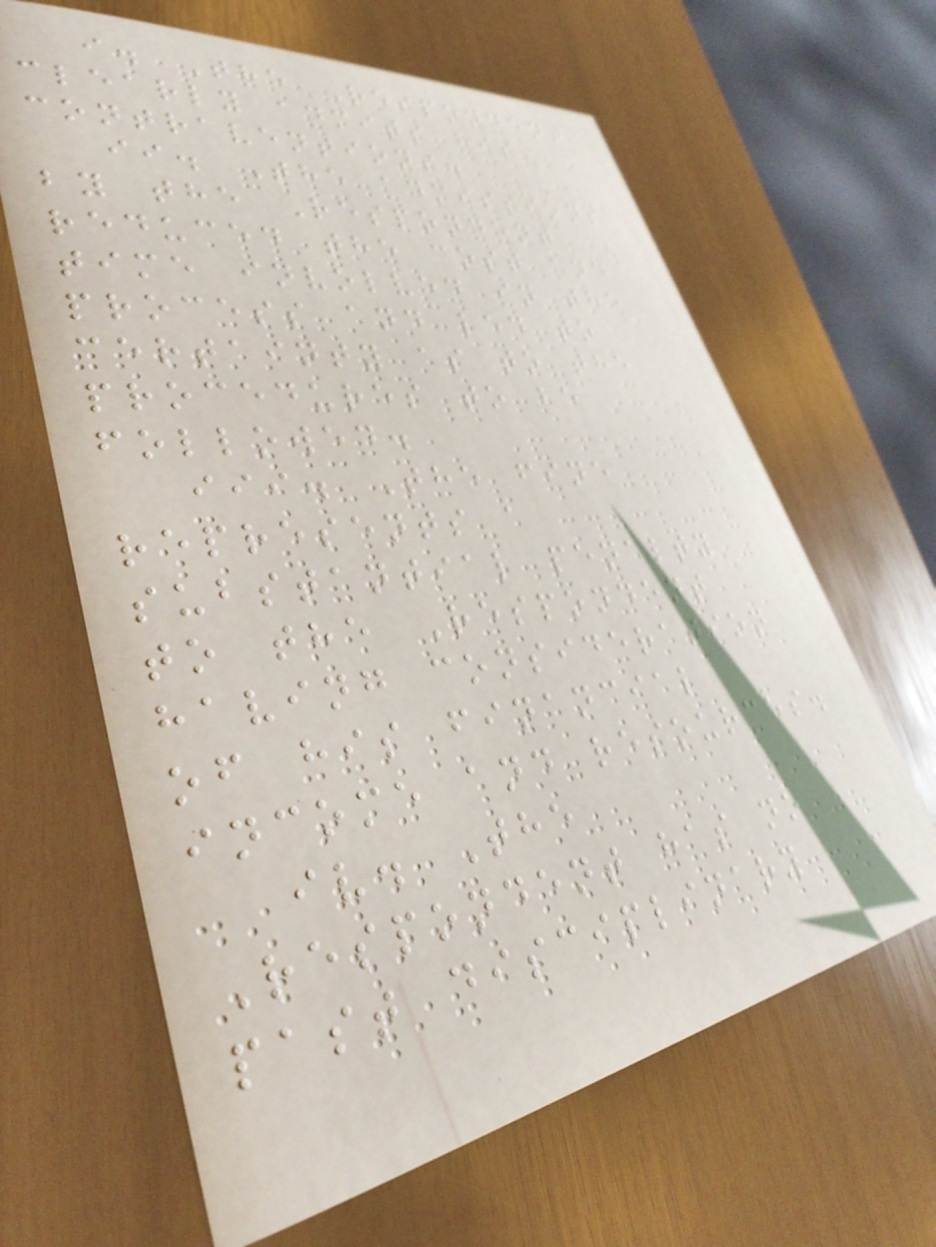i. The Respondent
clearly admits his
contraventions.
ii. The admissions
by the Respondent
reduced the cost and
time involved in the
process and led to
certainty as to the
procedures to be
followed.
iii. The fine
represents a
substantial penalty
to the Respondent
having consideration
of his financial
income and resources.
iv. The
Respondent has no
past disciplinary
